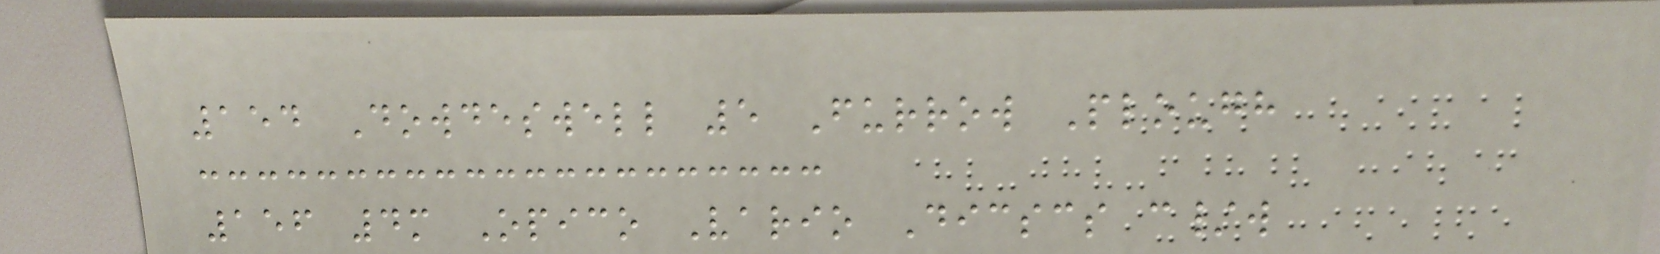154 Dowdeswell 5 Furrow Plough
156 4m Opico Vario Dicscs c/w
